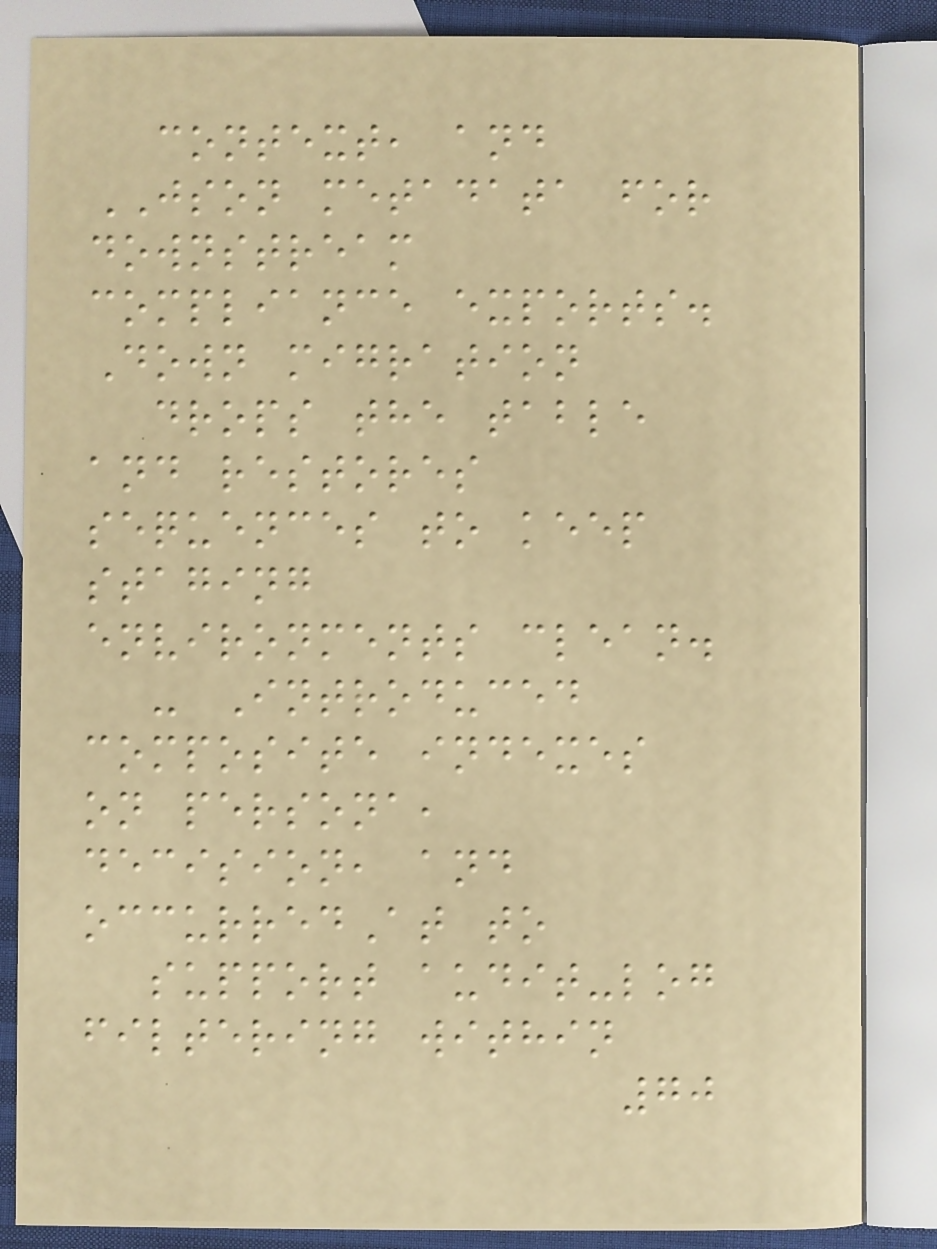context, and
JSON metadata for
downstream
compliance exports.
Down migration
drops the table
and restores
sequences to keep
staging
environments clean.
- Introduced
composite indexes
on persona,
decision, and
occurredAt to
support audit-log
filtering within
70
